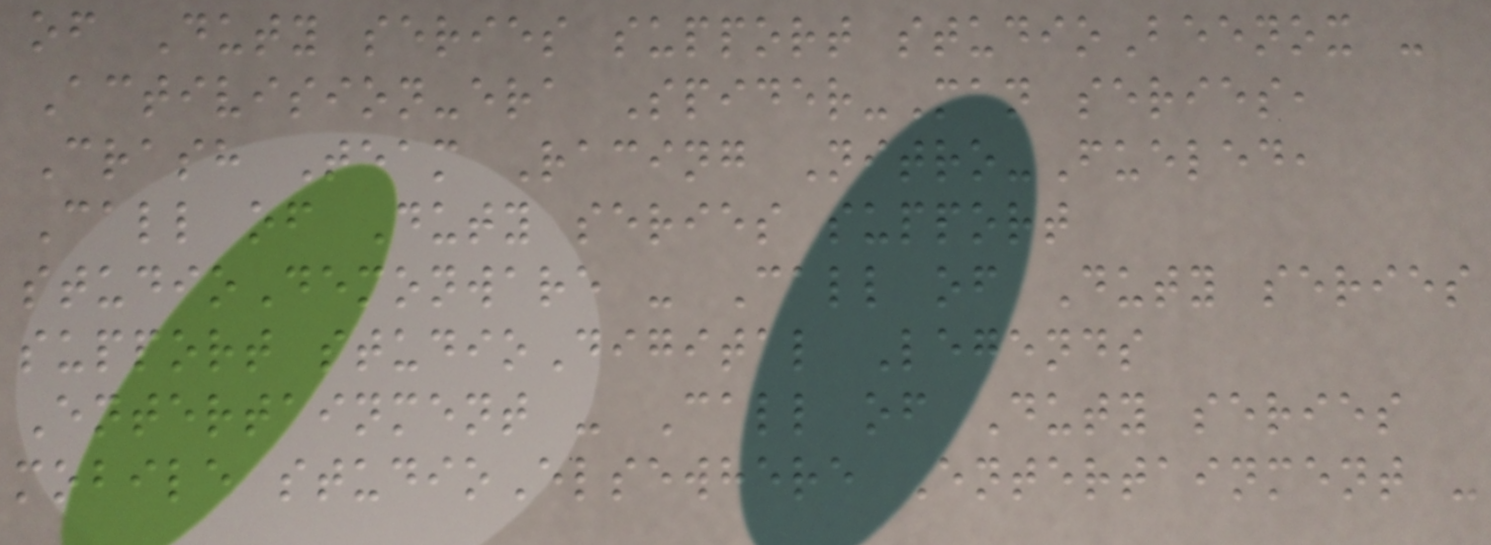of Duty series support studioBeenox -
Activision-era Spider-Man series,
Crash Team Racing Nitro-Fueled,
Call of Duty series support
studioDemonware - Call of Duty series
support studioDigital Legends
Entertainment - Call of Duty series
mobile studioElsewhere Entertainment -
